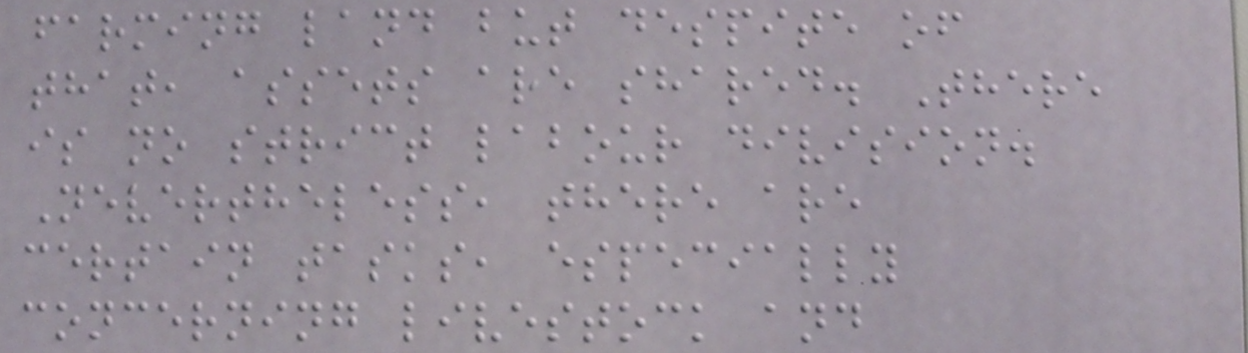farming land but despite of
that, assets are shared. There
is no strict labour division.
Nevertheless, there are
certain tasks, especially
concerning livestock and
